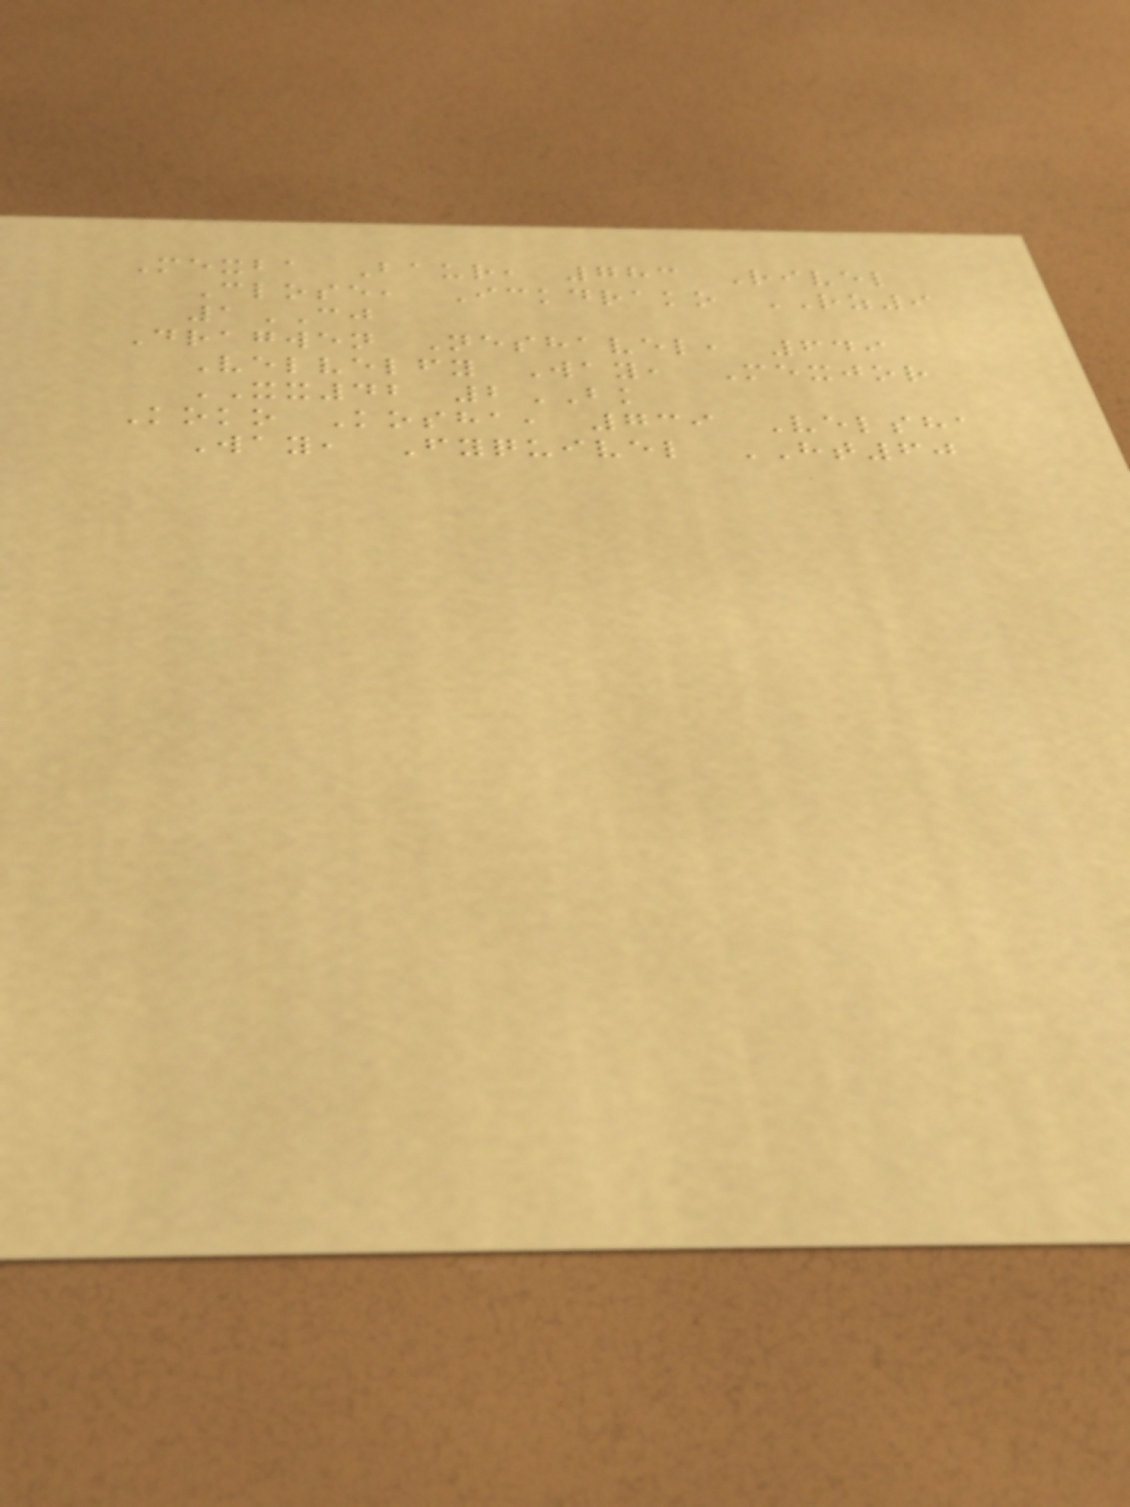Mexba Baur, 783 Rivel
Close, Ickdrako RZ9
1CJ
Dragwen Neshavel, 649
Velvelfy Way, Mexjor
XX42 2BK
Koko Kosha, 739 Velsha
Way, Fyquivel HT60
